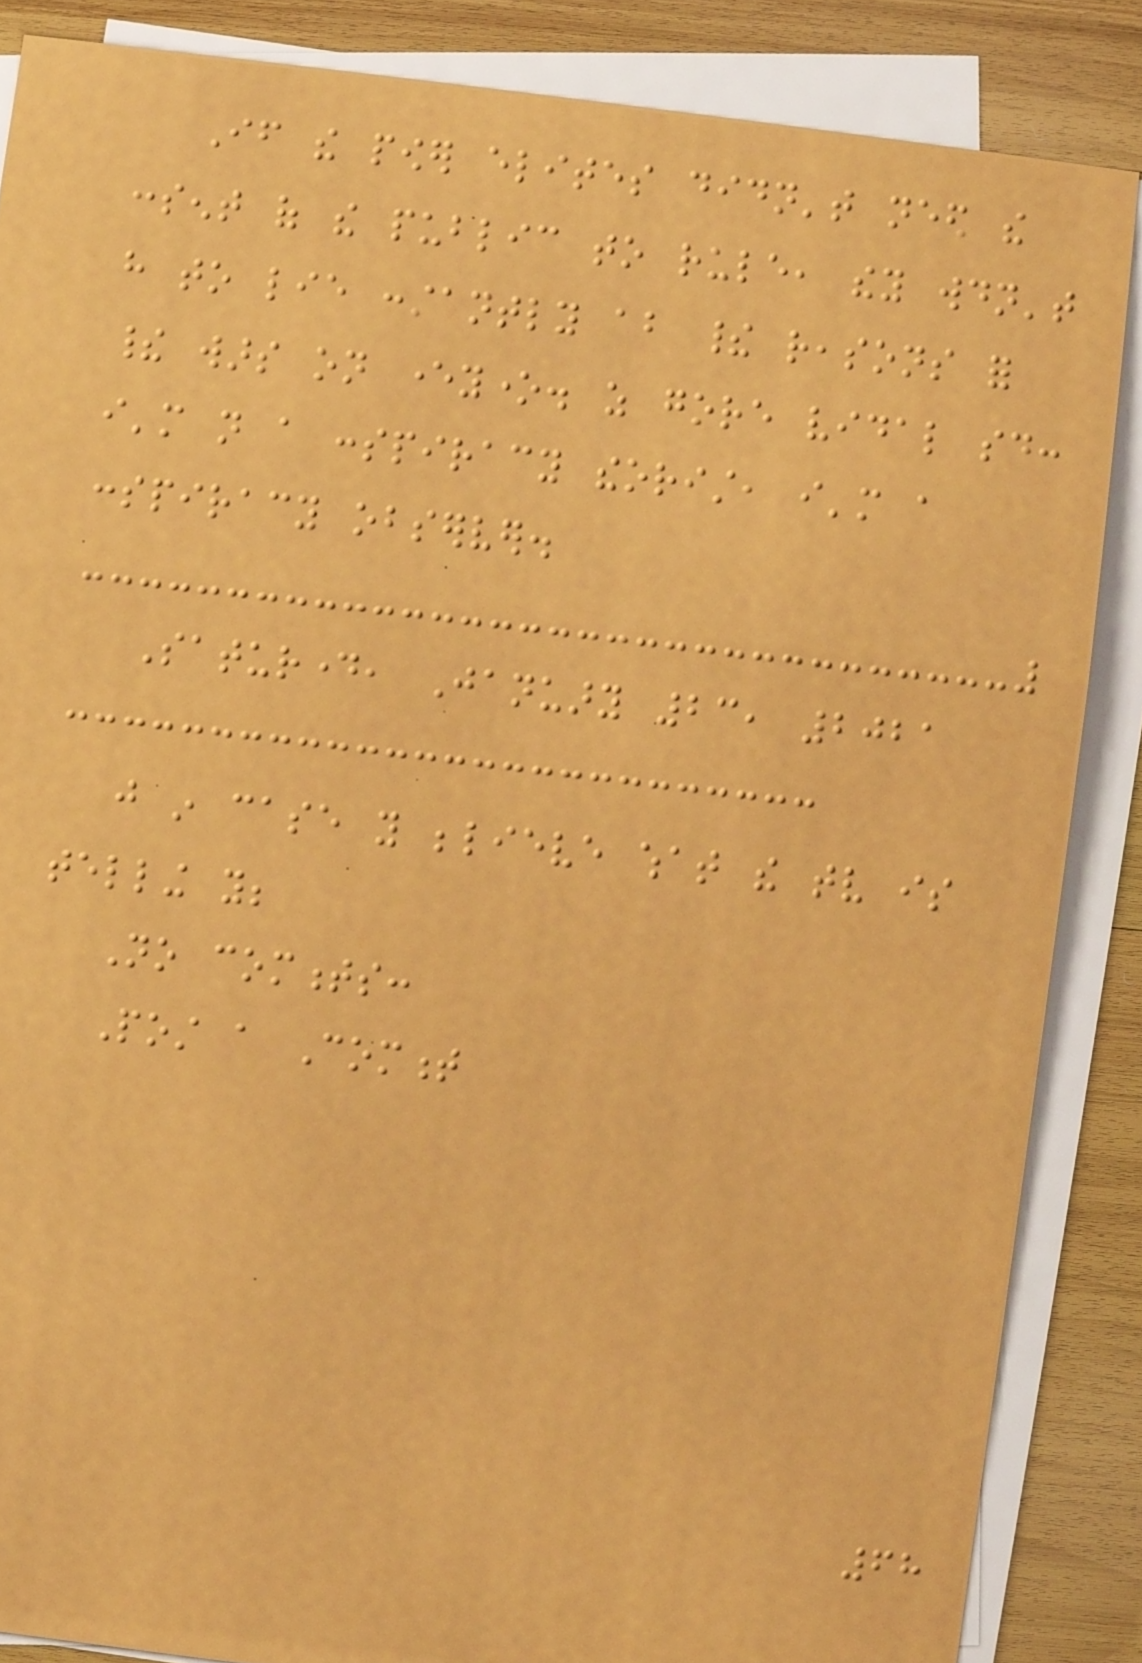If the power elites didn't need the
consent of the public to rule, they wouldn't
have to lie constantly about their reasons for
their wars on everyone. as gore vidal said:
i'm not a conspiracy theorist, i'm a
conspiracy observer.
Saturday, January 23, 2021
just in case you believe what the tv is
telling you;
No comments:
Post a Comment
68
